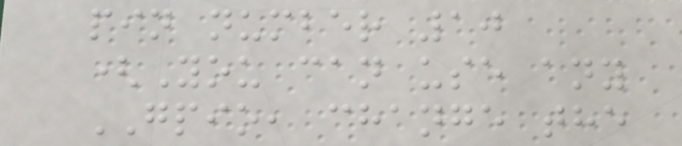pin number 10
(You can use any
GPIO, change the
